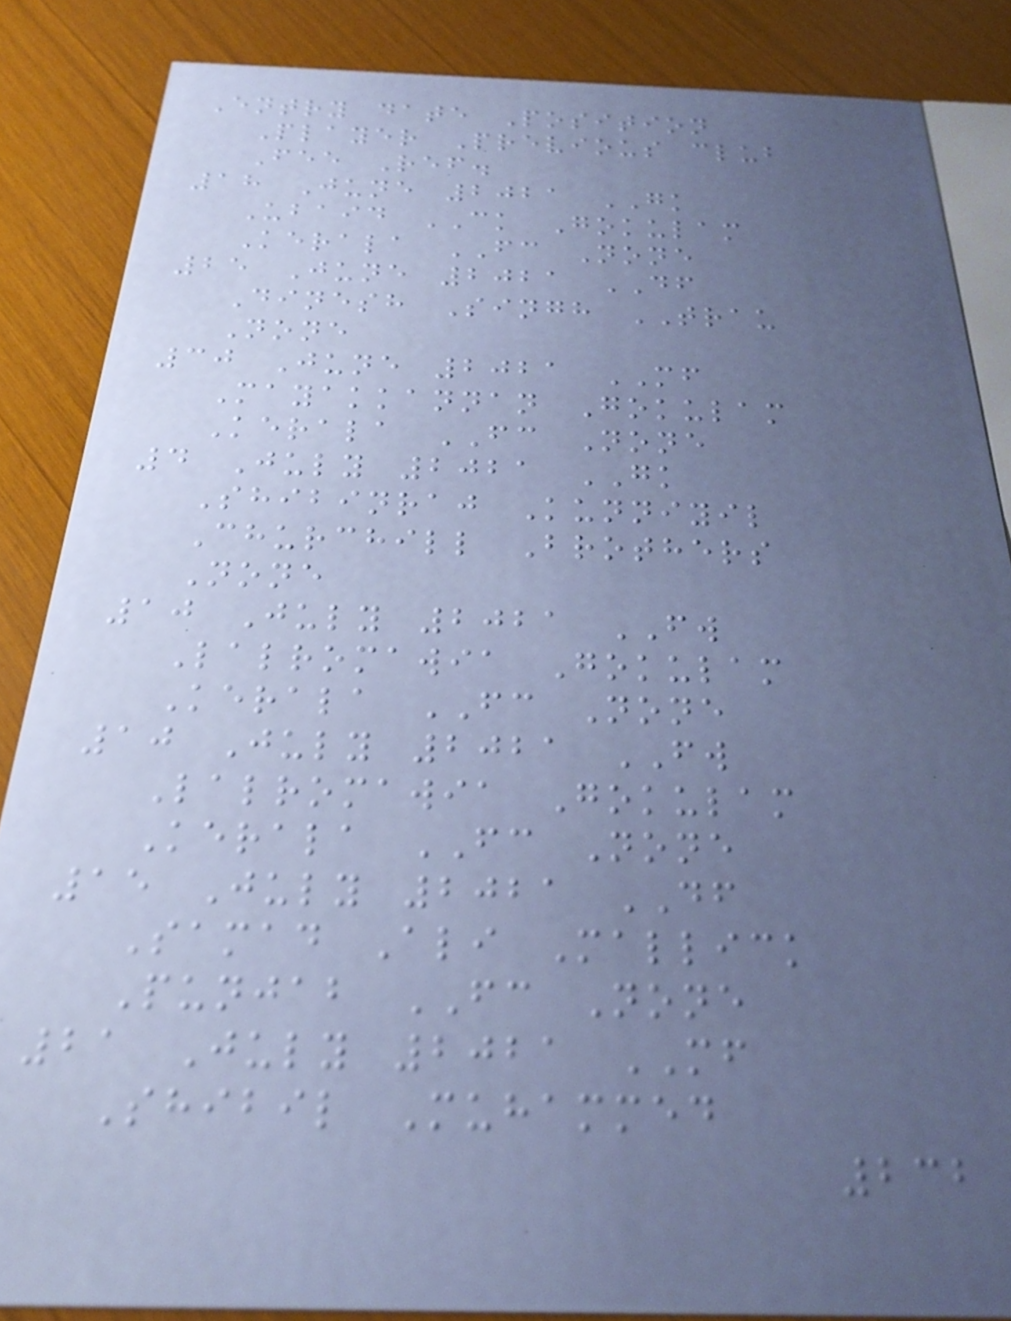Entry date Position
Player Previous club
Fee Ref.
18 June 2021 GK
Ubaid CK Gokulam
Kerala FC None
25 June 2021 DF
Dinesh Singh TRAU
None
30 June 2021 MF
Mayakkannan Gokulam
Kerala FC None
4 July 2021 GK
Shibinraj Kunniyil
Churchill Brothers
None
10 July 2021 FW
Lalromawia Gokulam
Kerala FC None
10 July 2021 FW
Lalromawia Gokulam
Kerala FC None
15 July 2021 DF
Samad Ali Mallick
Punjab FC None
21 July 2021 MF
Shibil Muhammed
232
